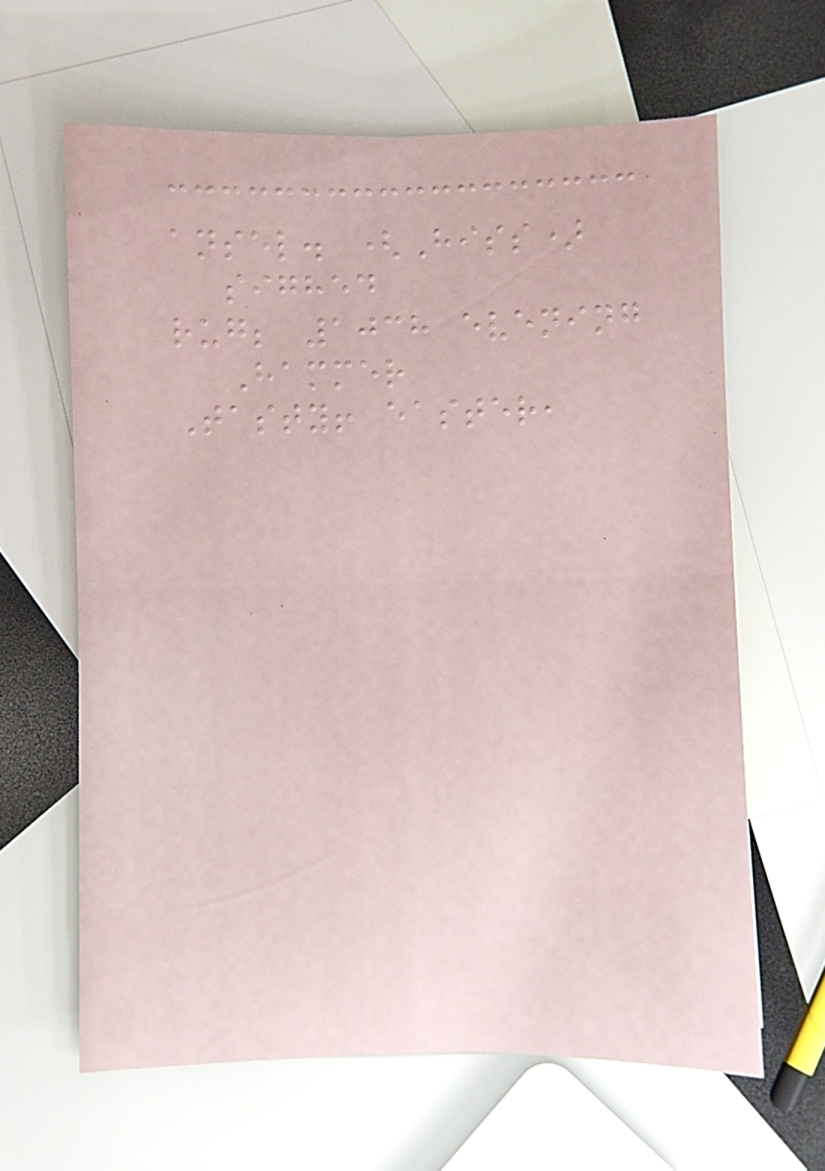ansel. (Hiss)
sighed
rug; 1038 evening
Hammer
Tasty! easter,
